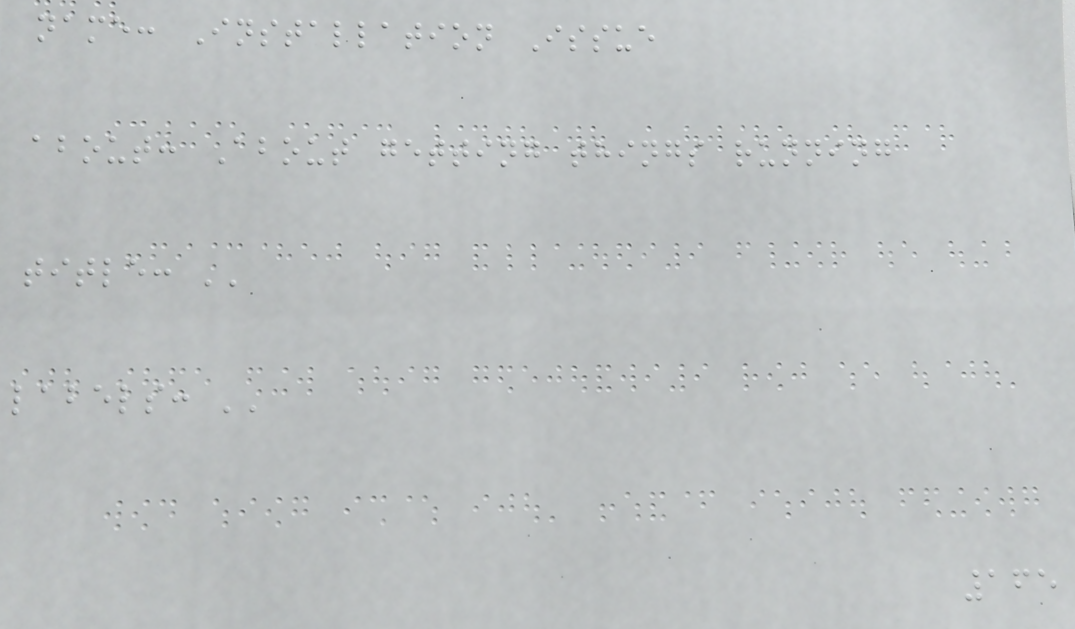name: Installation Issue
about: About getting things running
title: ''
labels: ''
165
